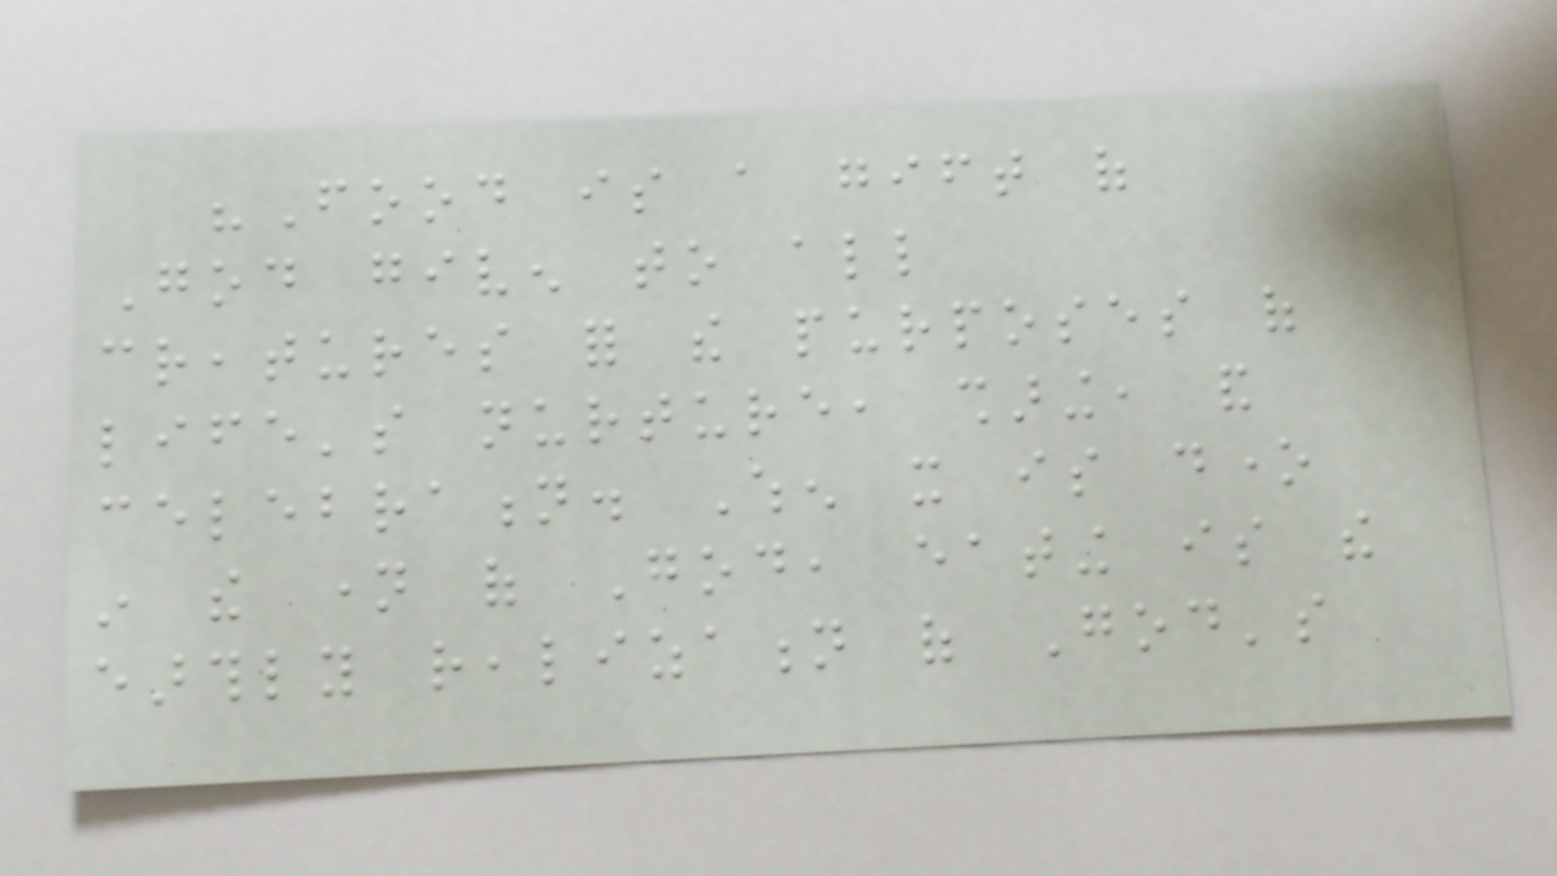"Food is a gift of
God given to all
creatures for the purposes of
life's nurture, sharing, and
celebration. When it is done
in the name of God, eating is the
earthly realization of God's
